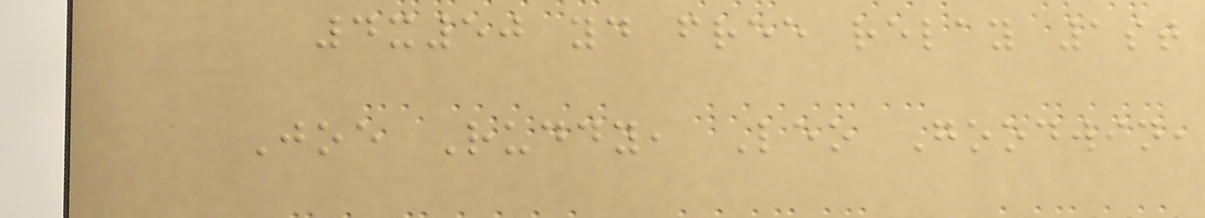4x50 yd free relay 1st
Joe Ruddy, Leo Goodwin,
